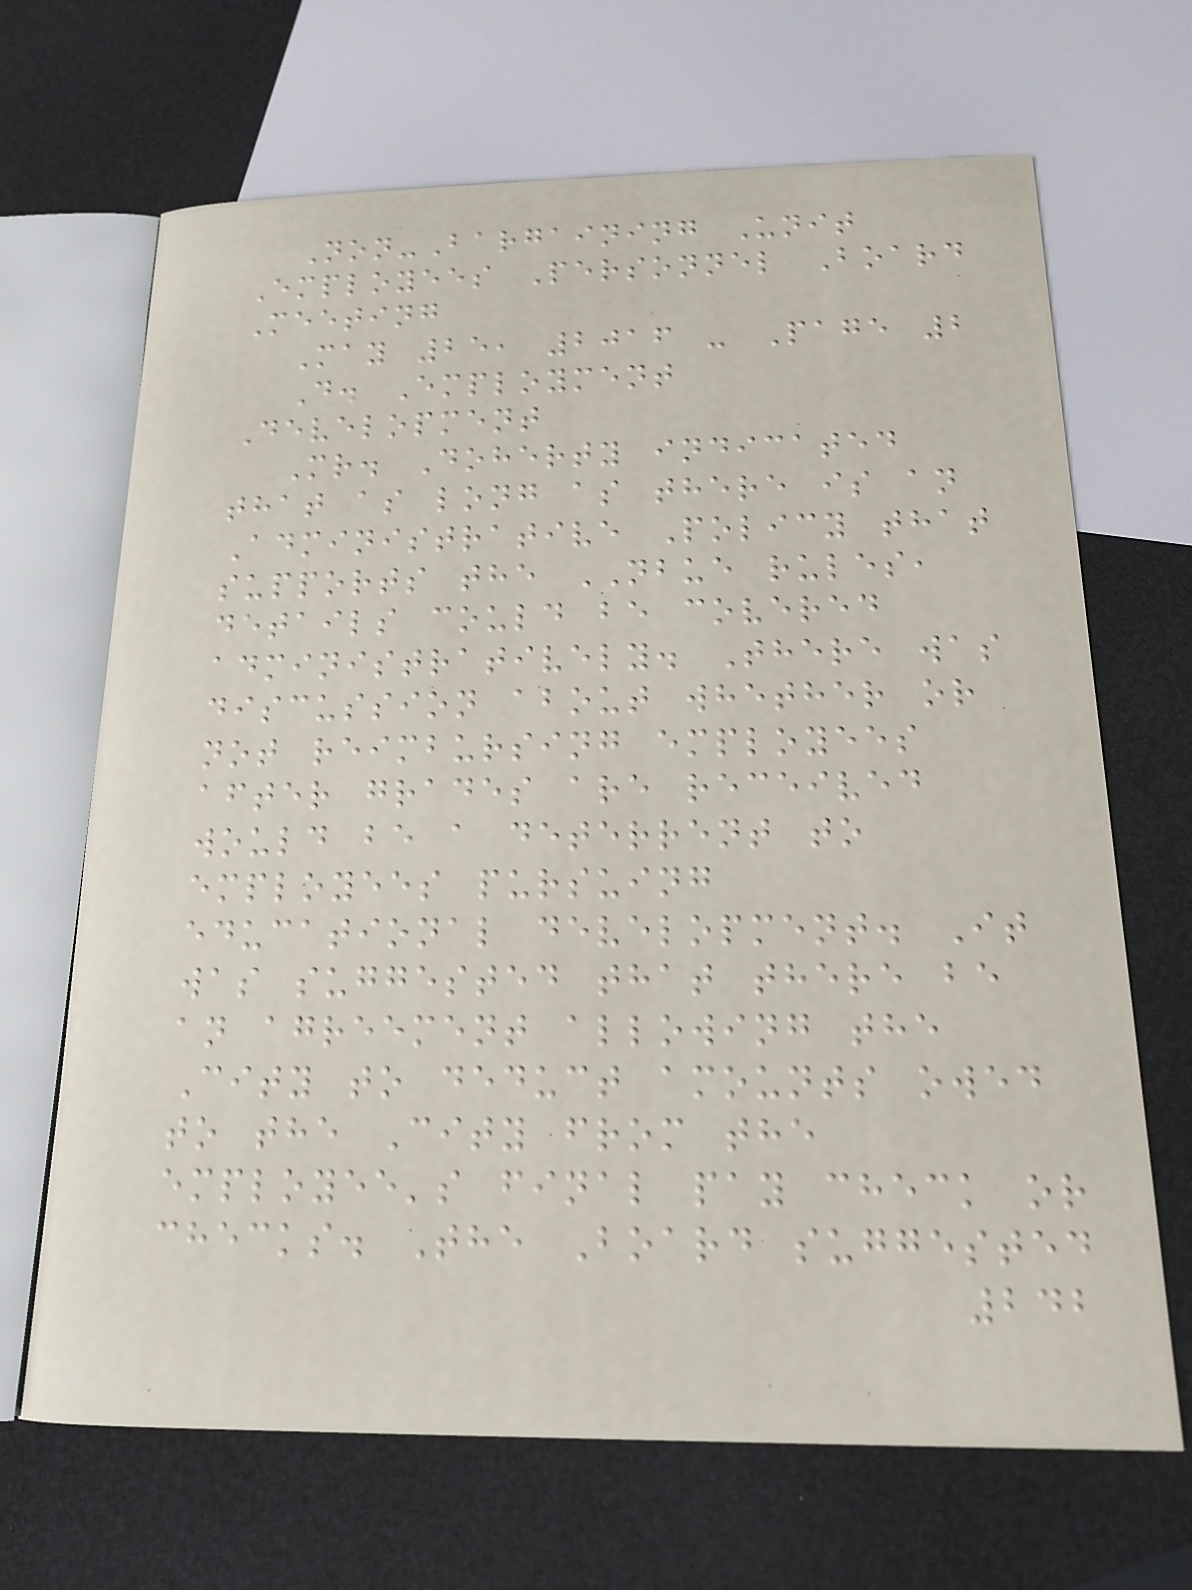Non-Bargaining Unit
Employees Personnel Board
Meeting
May 25, 2016 - Page 2
D. Employment
Development
Mr. Doherty indicated
that as long as there is an
Administrative Policy that
supports the NBUE rules,
details could be covered
administratively. There was
discussion about whether or
not reimbursing employees
after grades are received
would be a deterrent to
employees pursuing
educational development. It
was suggested that there be
an agreement allowing the
City to deduct amounts owed
to the City from the
employee's final pay check or
checks. The Board suggested
242
